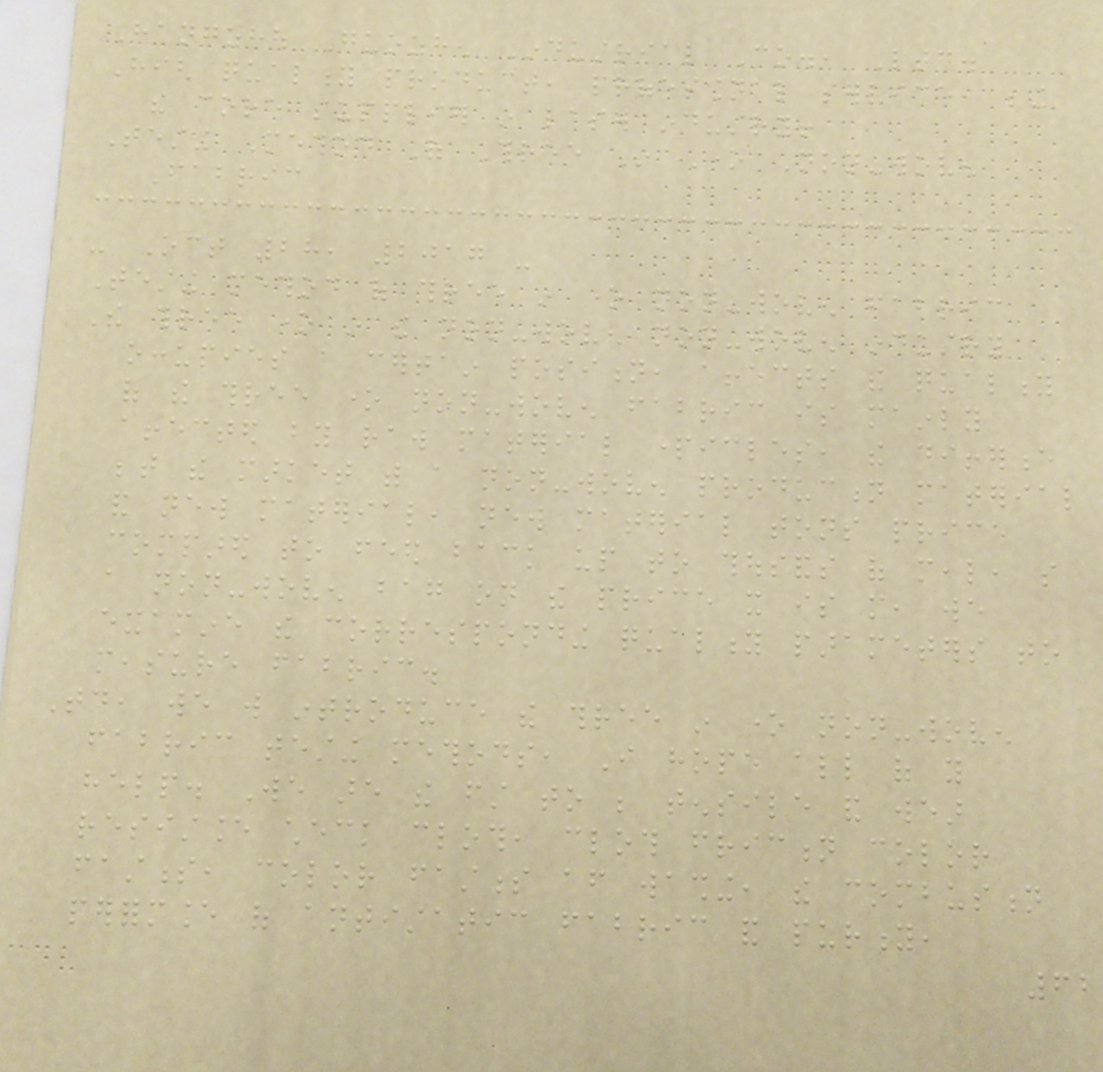Hangzhou Guozhen Industrial Co., Ltd.
High quality product, professional service, being
the core supplier in laser industry!
Testing Method Of Three In One Non-woven
Fabric
- Oct 28, 2017 -
Testing method of three in one non-woven fabric
The three one in the non-woven non-woven industry
occupies a certain position, affects the quality
of the three one non-woven fabric is mainly
affected by raw material particles, the difference
between the market with a non-woven production material
and new material, new material tons price
compared to feed back up to thousands of meal, so
a non-woven bag on the price it is more, we
examine the corresponding quality parameters to
measure fabric.
Today, we will introduce the three in one non-woven
fabric testing methods, I hope all of you
help. We are the first to be tensile and wear
resistance check cloth, cloth friction color
fastness, color fastness after washing, the combustion
performance of antistatic fabric and purity,
62
